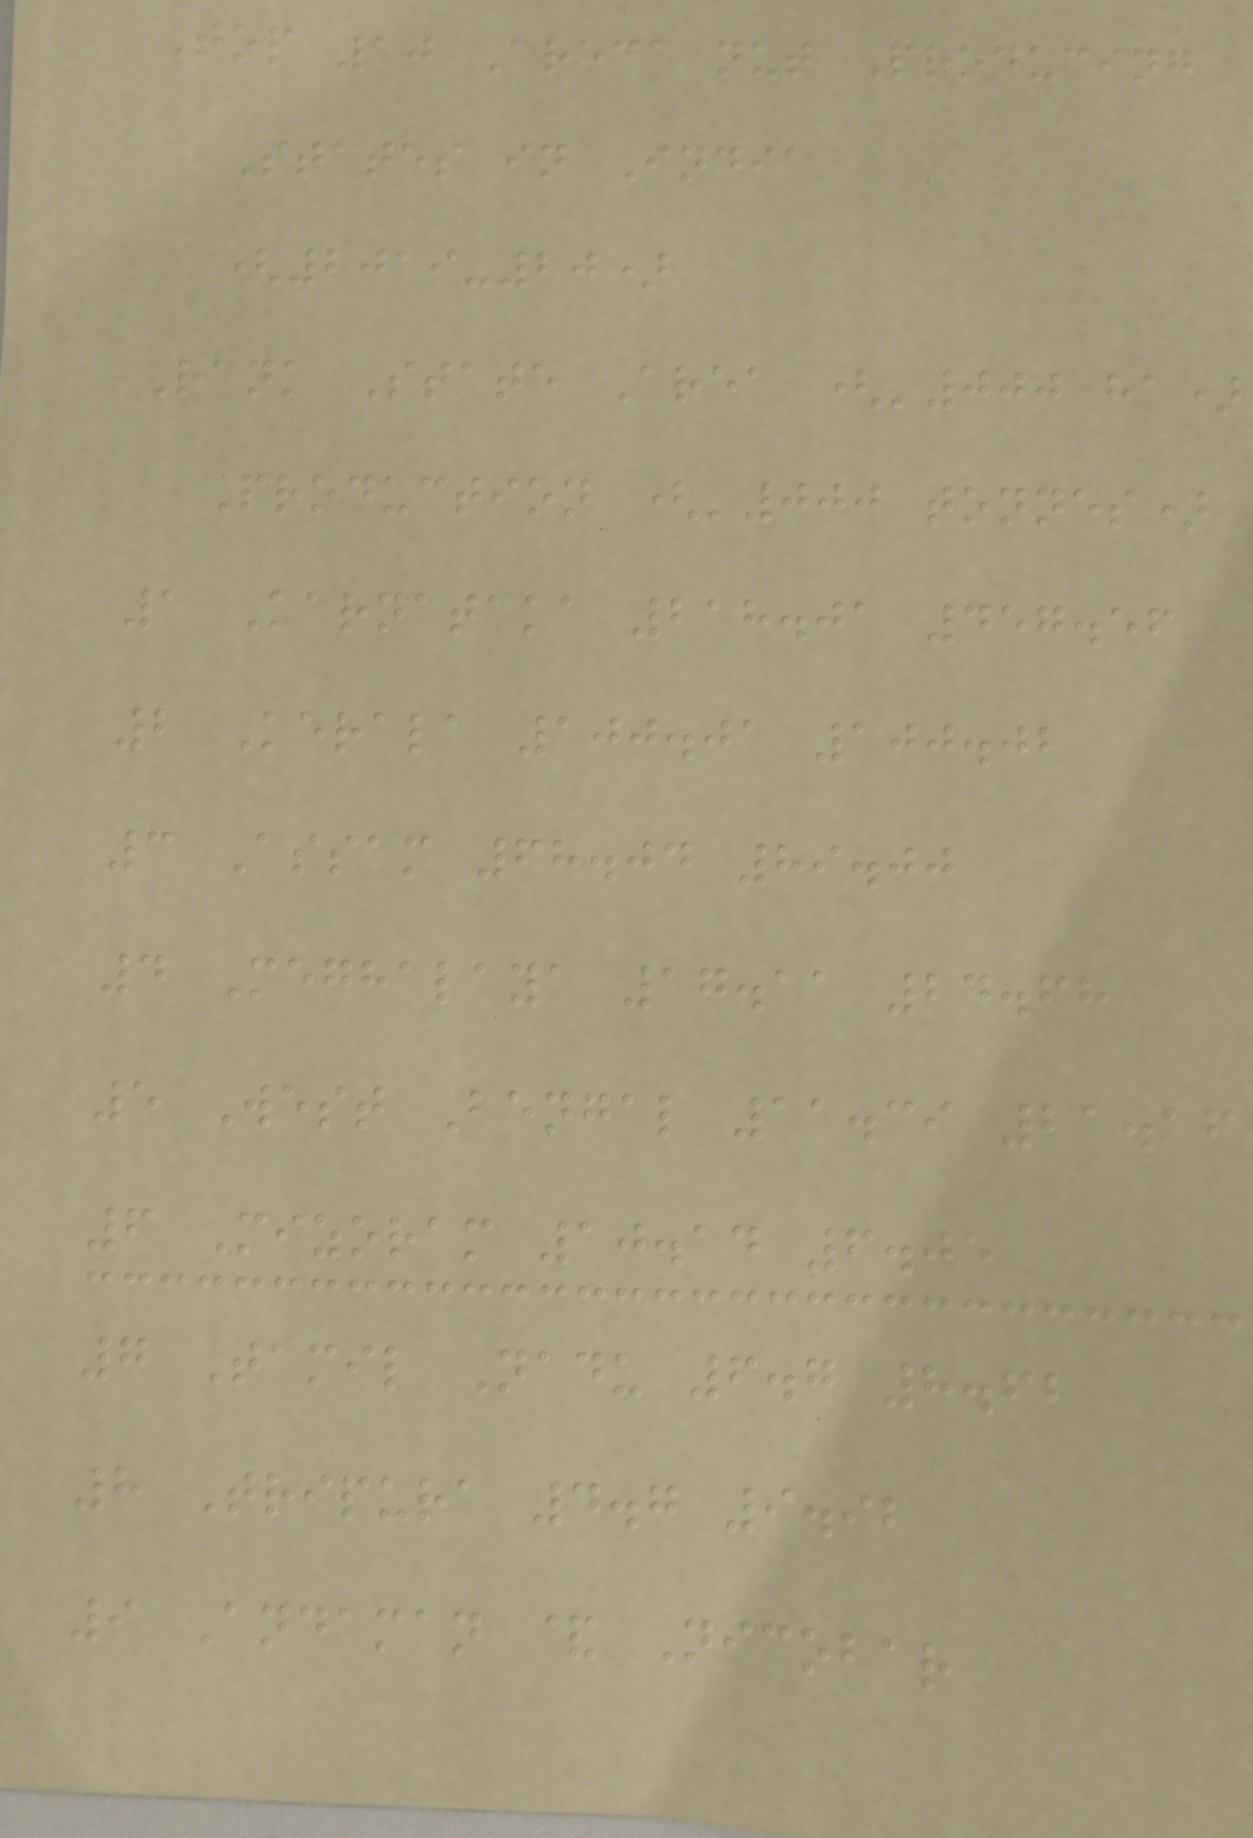Top 10 Areca nut Producing
States in India
(2019-20)
Rank State Area ('000 ha)
Production ('000 tonnes)
1 Karnataka 218.01 457.56
2 Kerala 100.01 100.02
3 Assam 68.04 89.00
4 Meghalaya 17.11 24.68
5 West Bengal 11.39 21.16
6 Mizoram 10.14 6.05
7 Tamil Nadu 6.7 8.62
8 Tripura 4.7 9.92
9 Andaman & Nicobar
